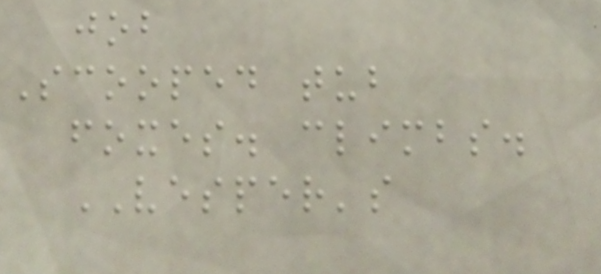job
Scooped tub
foxes. climbs.
VESPER's
